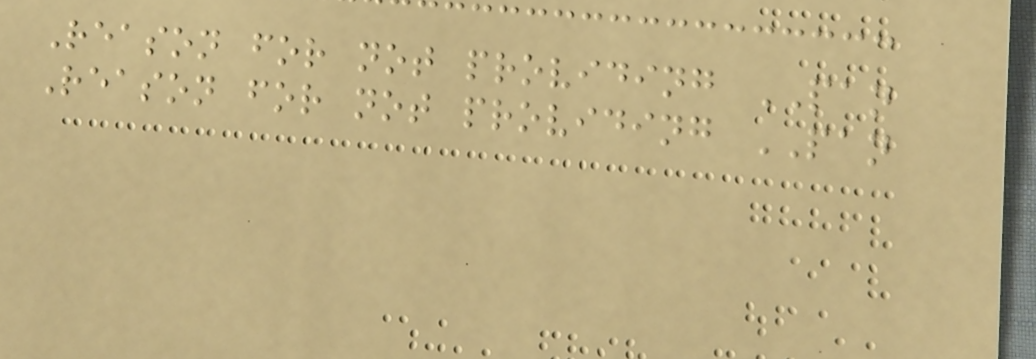Reason for not providing PAN
Reason for not providing PAN
